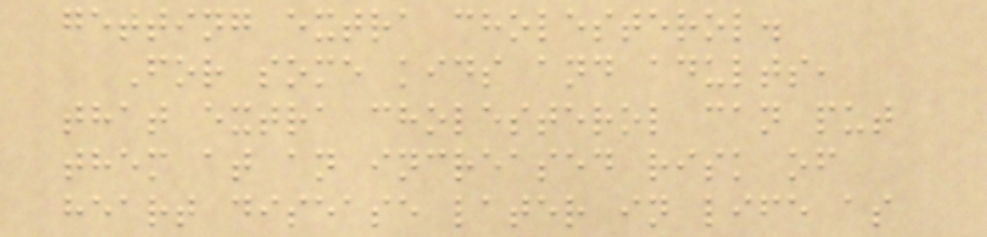getting extra cholesterol.
For some kids and adults,
that extra cholesterol can put
them at an increased risk of
heart disease later in life as
